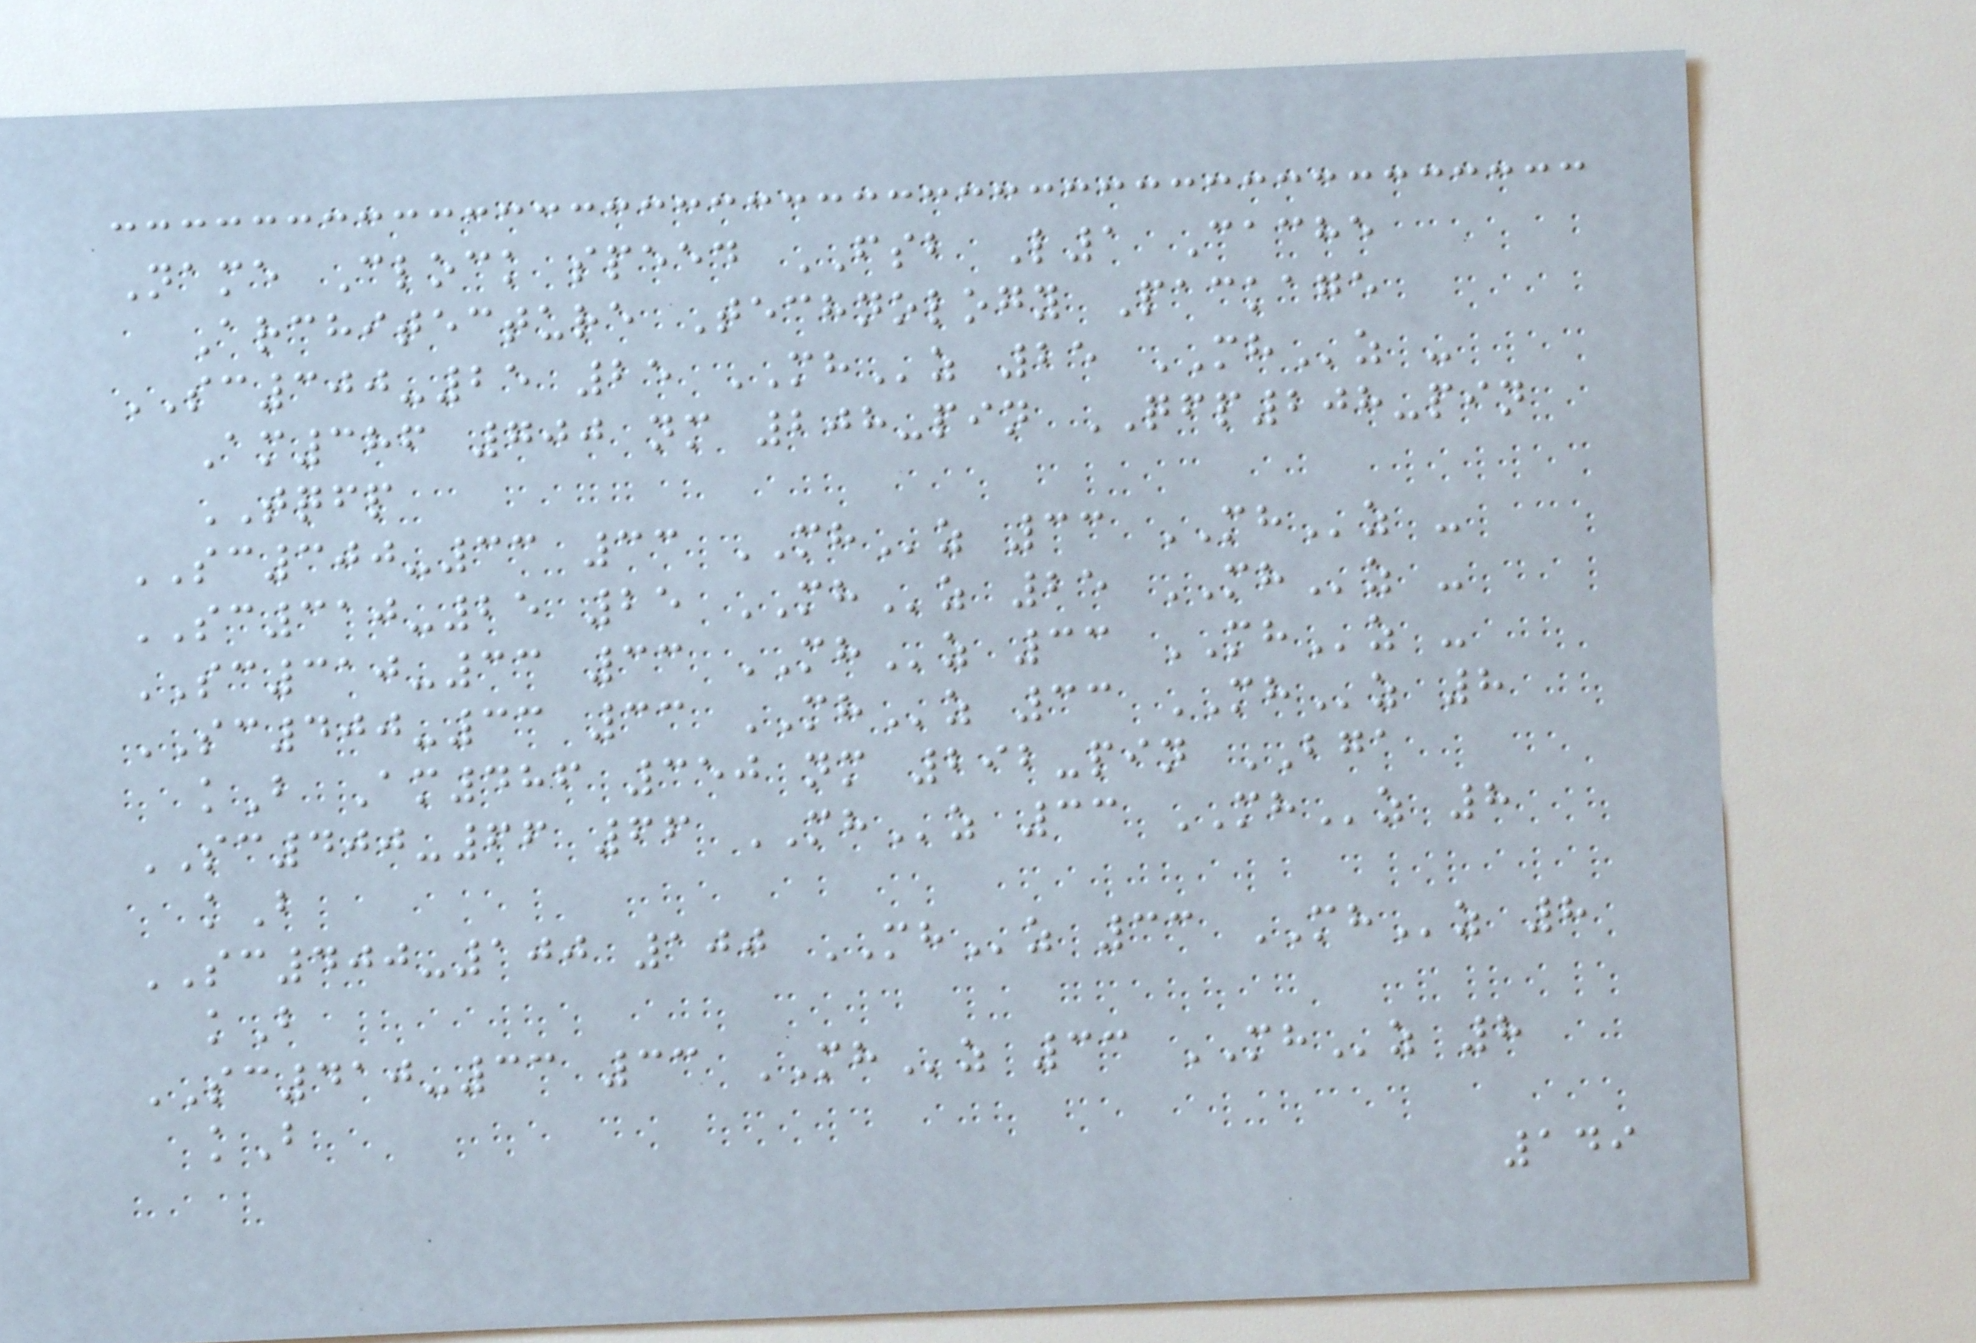Name Clock speed FSB L1 Cache
Architecture Technology Package
SC300-25 25 MHz 25 MHz -
Am386 700 nm 208-pin QFP208-pin
TQFP
SC300-33 33 MHz 33 MHz -
SC310-25 25 MHz 25 MHz -
SC310-33 33 MHz 33 MHz -
SC400-33 33 MHz 33 MHz 8
kB Am486 350 nm 292-pin BGA
SC400-66 66 MHz 33 MHz 8
kB
SC400-100 100 MHz 33 MHz 8
kB
SC410-33 33 MHz 33 MHz 8
kB
149
